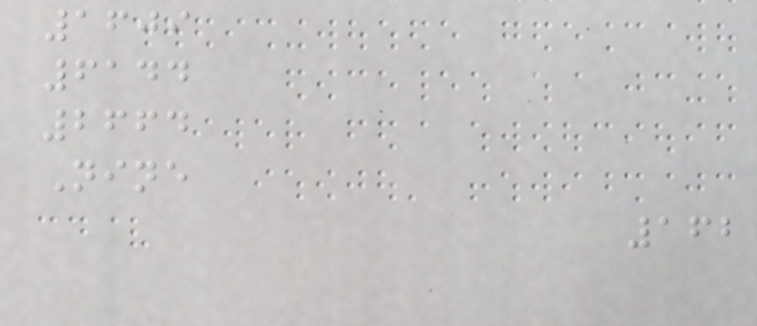1609
6144
2664
Nine
162
